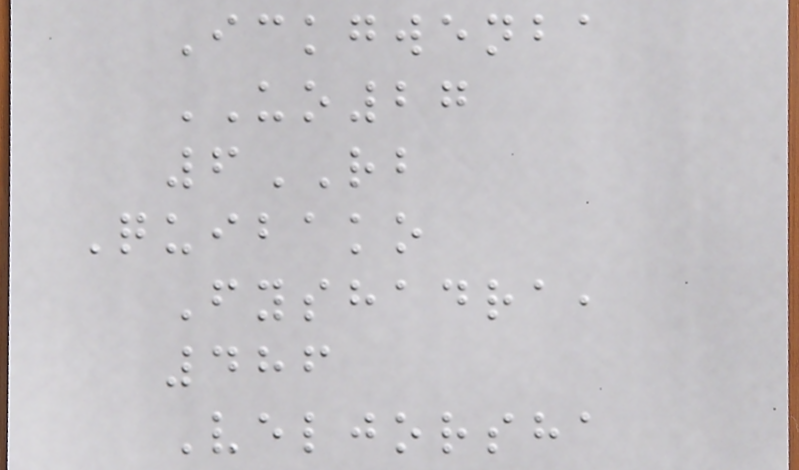Ickgwenba
UO27
6RB
Quibako
Fyshadra,
486
Veljorsha
